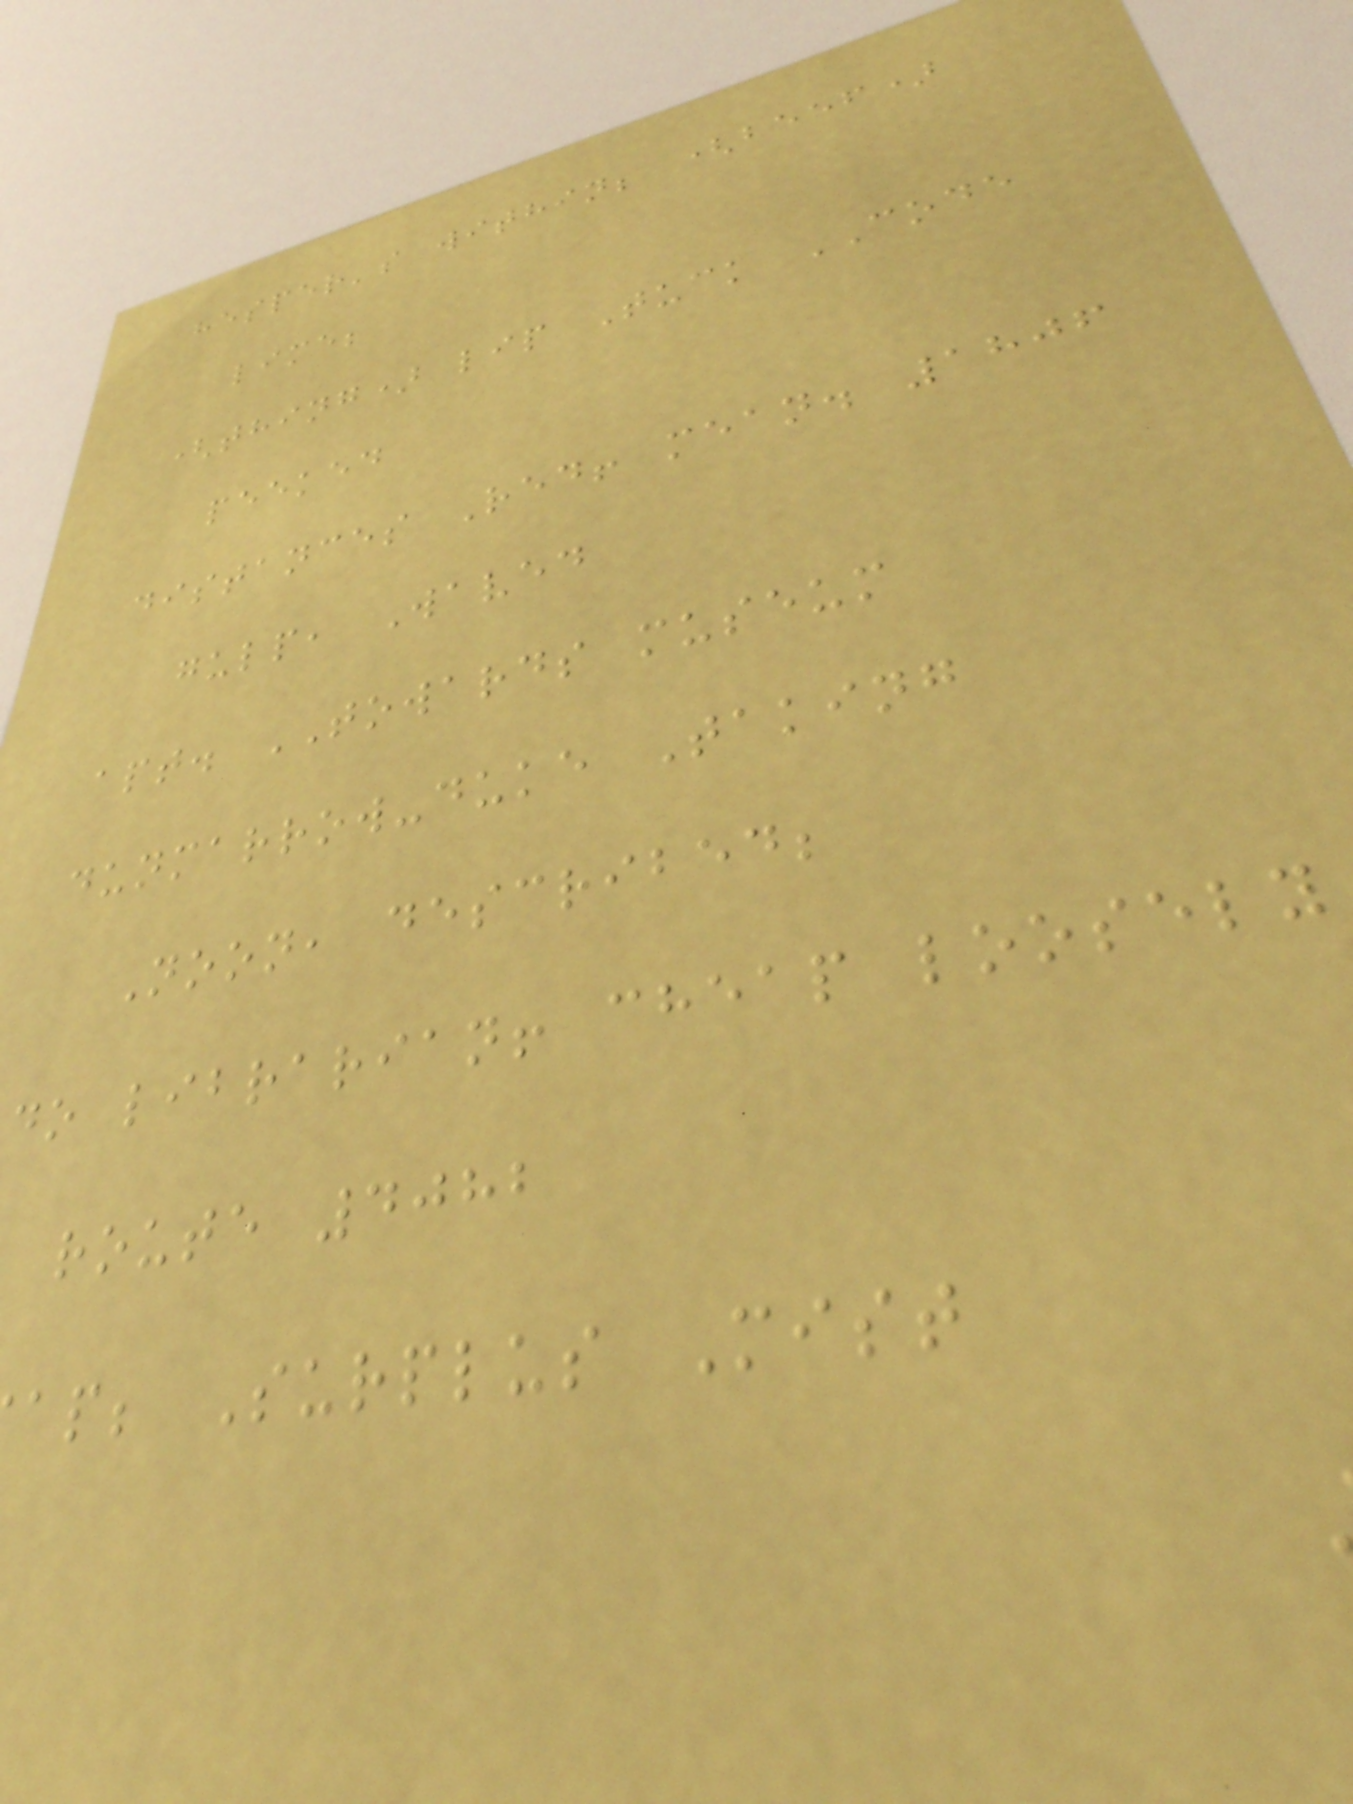hesper's within; (beef)
lime;
(thing) lip Tuck CODE
peeked
distances Red! mean. 1806
gulp, Waved
apt. TOWARDS museum
dunmarrow-duke Taking
Noon, described;
do librarian! cheap loosely
route 4082
ap; Surplus Mist
